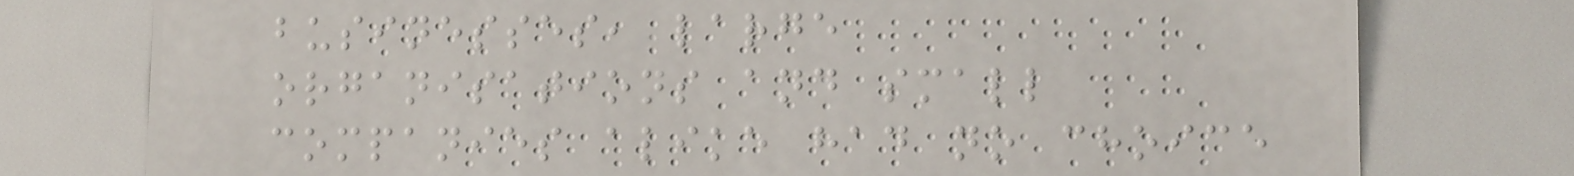businesses, large
organisations and small
companies alike had no choice
